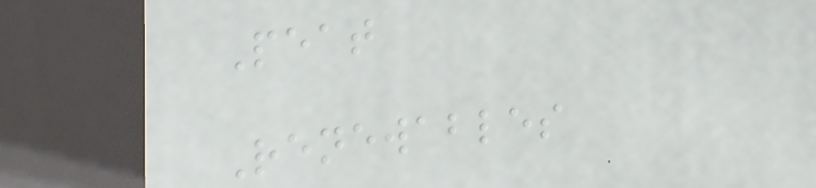Peat
Renewables
